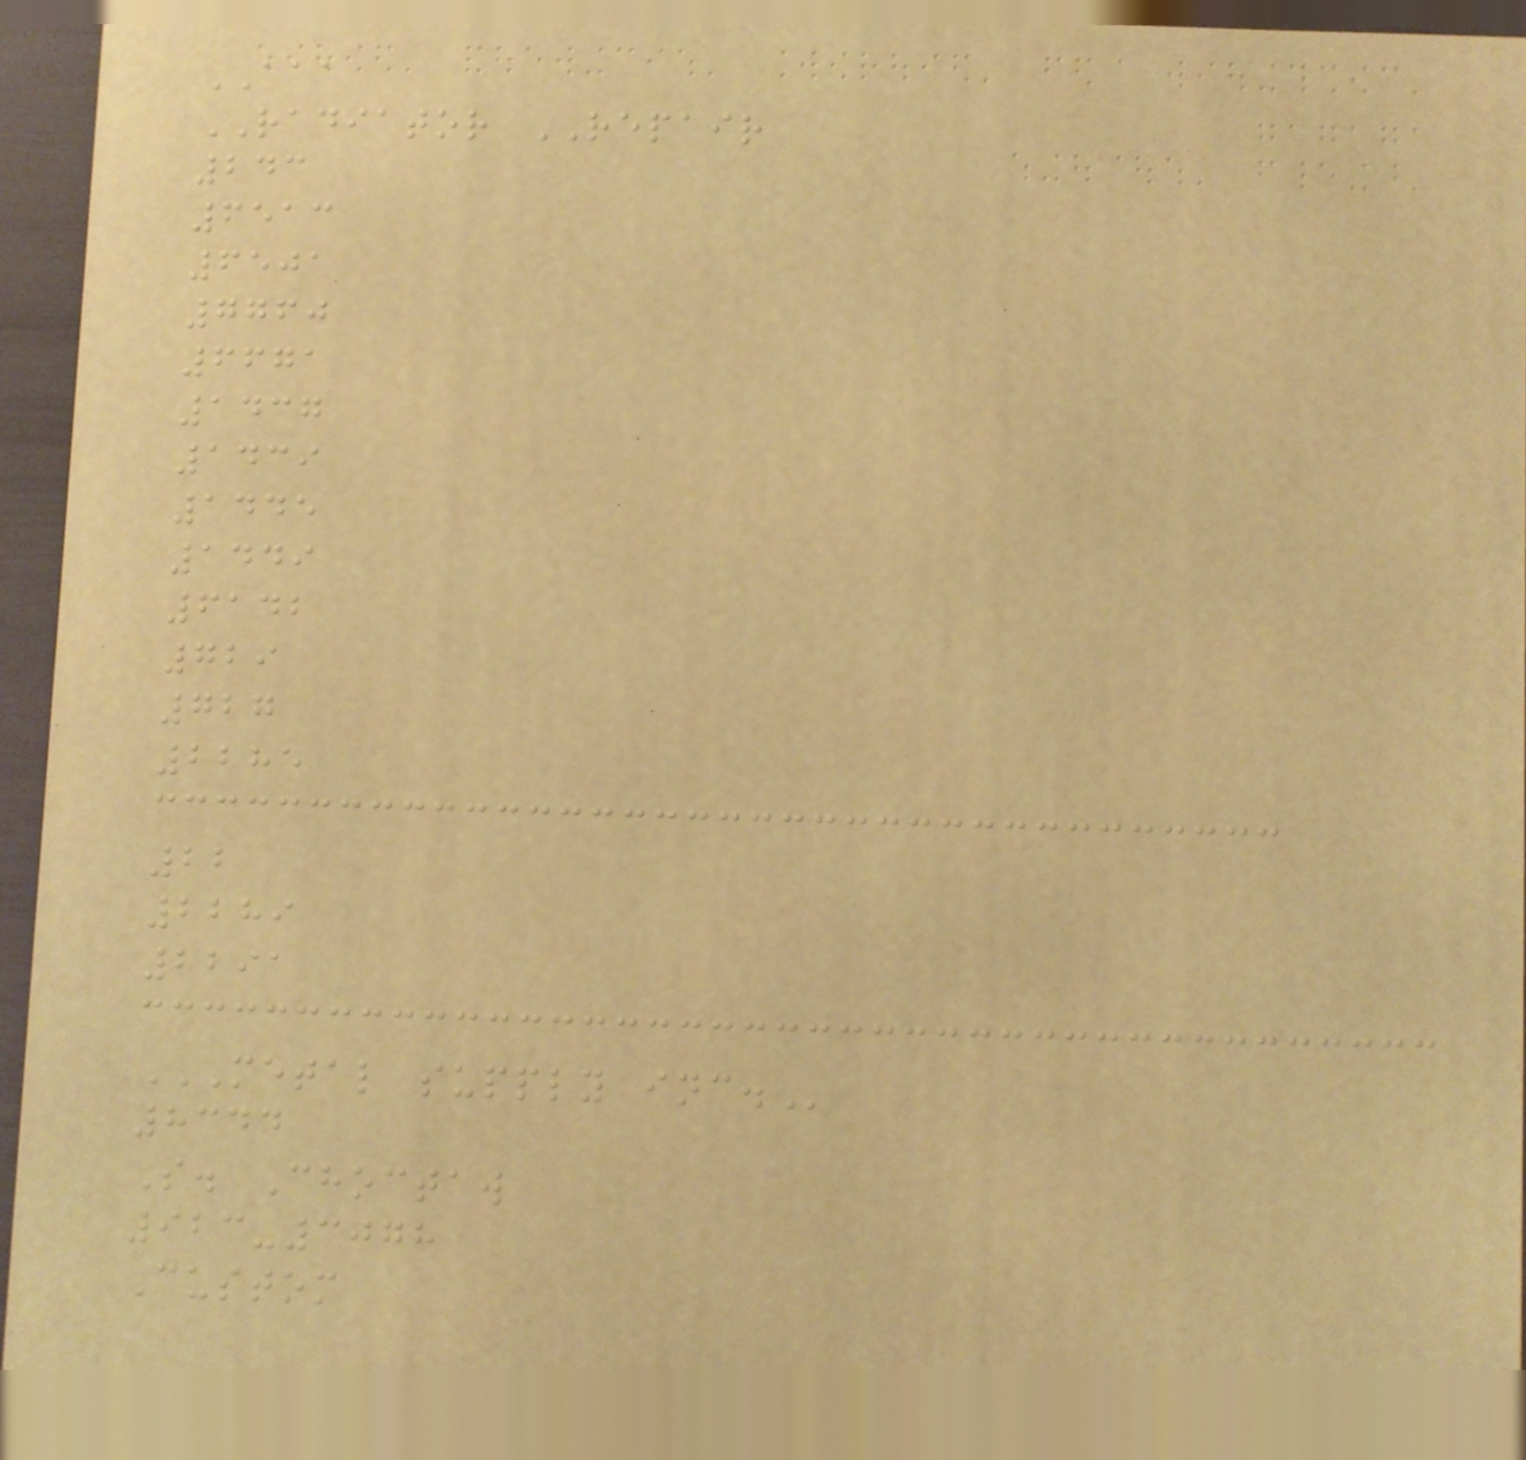AAA
RADIATOR REPAIR
243
6513
6501
7760
6671
1437
1439
1445
1449
6142
729
727
2285
22
2289
2291
METAL SUPPLY INC.
8344
S. Choctaw
923-3078
Custom
